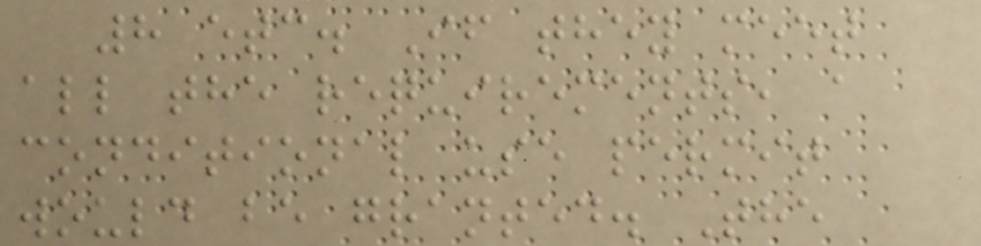8 etc. If they meet
all the requirements, a
conditional use permit
would be granted. The
